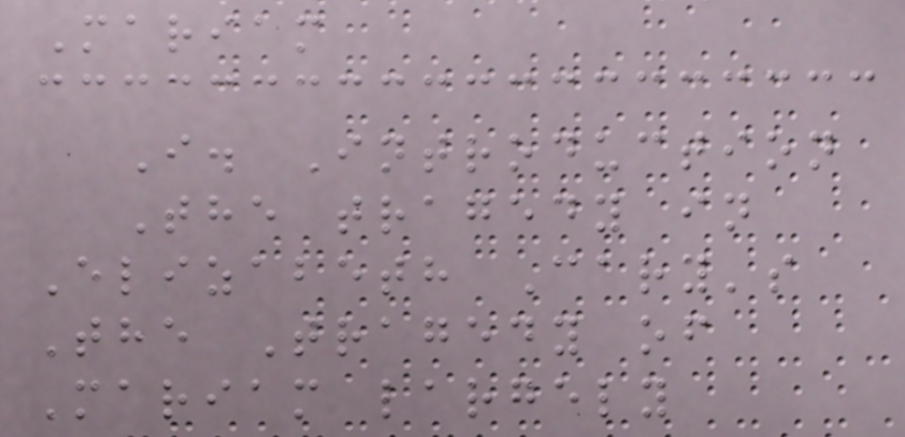Mariam
I. Introduction
The tragedy in
Elizabeth Cary's
The Tragedy of
Mariam largely
